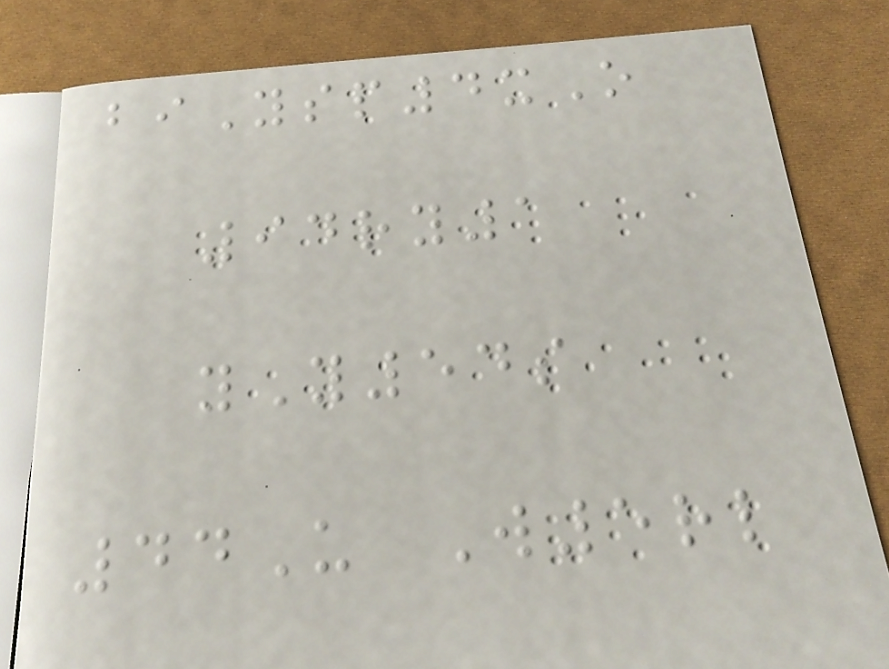biYsp4xO
94ry1
yY54s
44U W5rl
